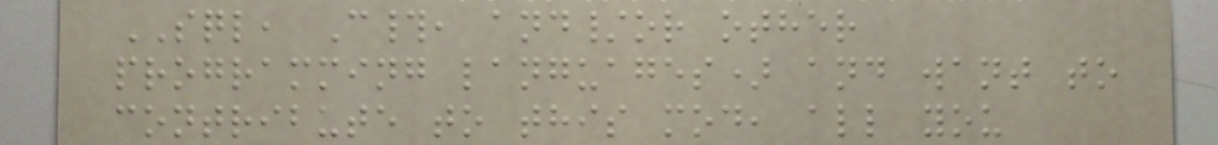SQL, C#, and/or other
programming languages) and want to
contribute to this mod, all you
